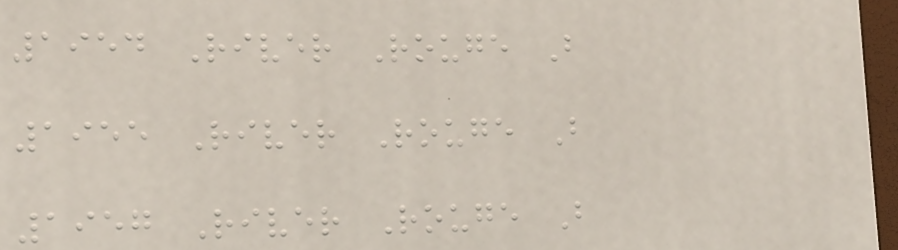1954 River Rouge B
1955 River Rouge B
1957 River Rouge B
